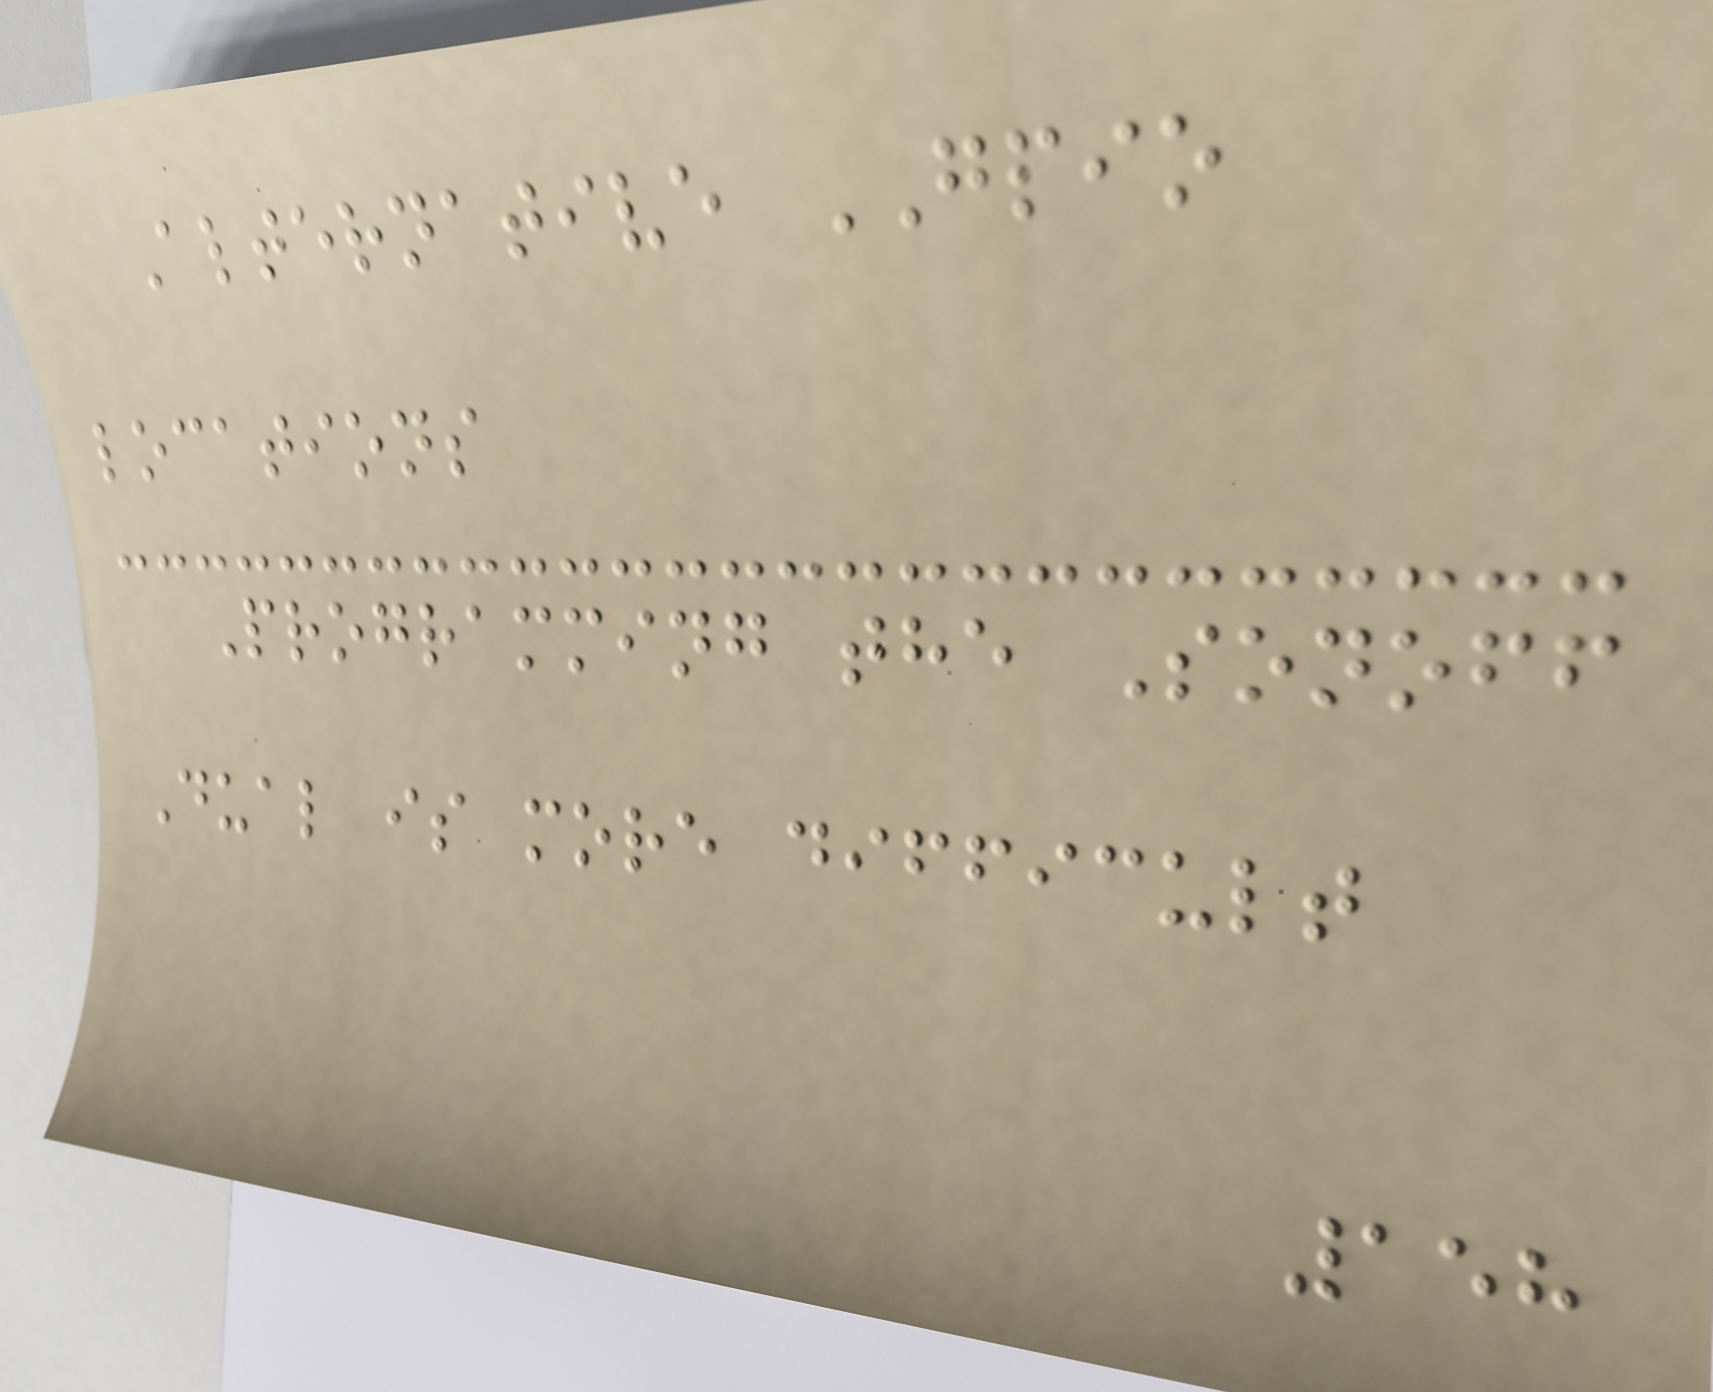Alternative GPIO
locations
Programming the Sonoff
Dual is more difficult
158
